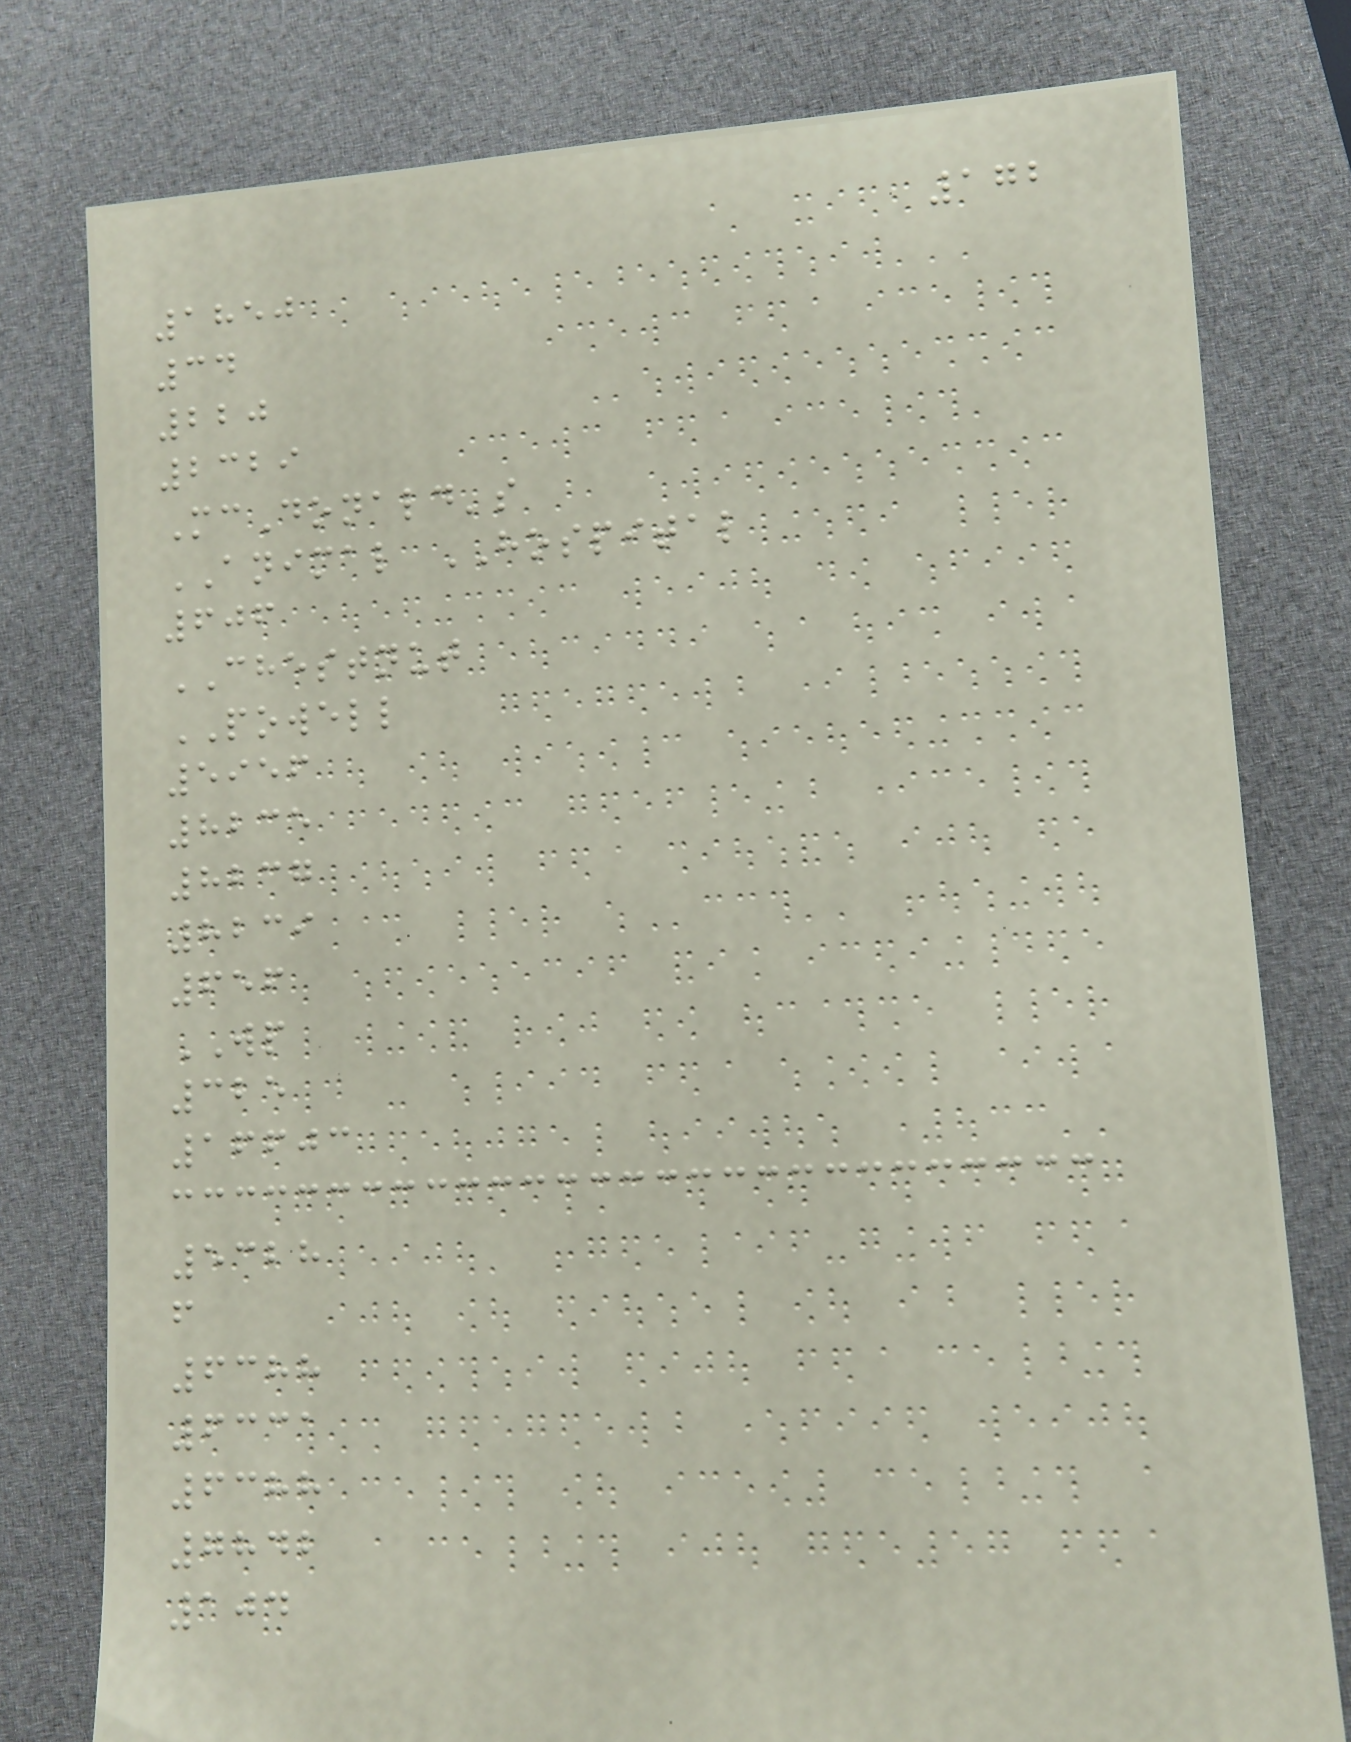172
1850
34
220
2329
McDonald's
ANIMAL HOSPITAL
606
CHESTNUT
POWELL
5956
8235
8237
8239
656
WP
325
16603
5328
f
6388
6331
6388
7842
104
